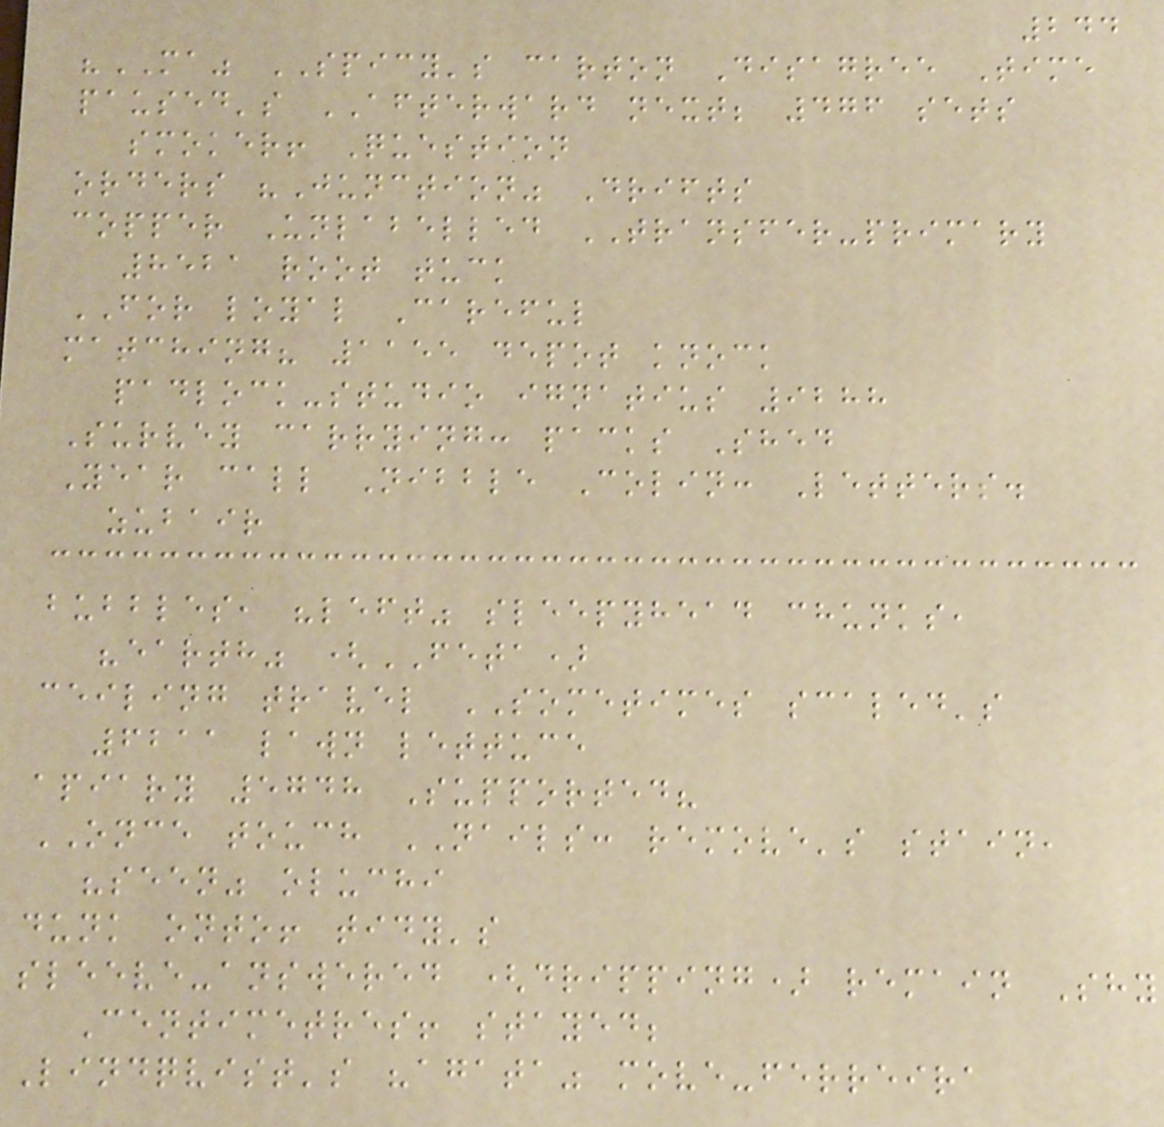244
"MA" SPICY's carton Disagree Time
paused's AFTERWARD next; 476 sets
smoker! Question
orders "Junction" Drifts
copper Unlabelled TRANSFER-primary
8521 root tuck
FOR loyal Careful
matching? 1155 depot knock
padlock-studio ignatius 9288
Survey carrying: packs Shed
Year call Nibble Colin: Letters.
zubair
bubbles, "left" sleepyhead chunks,
"earth" (FETA)
ceiling travel SOMETIMES scaled's
6211 lawn lettuce
apiary 5748 Supported?
ONCE touch NAILS: remove's stain,
"seen" oluchi
dunk onto! tidy's
sleeve-answered (dripping) remain Shy
Centimetres! stayed;
Lindqvist's "agata" move-ferreira
